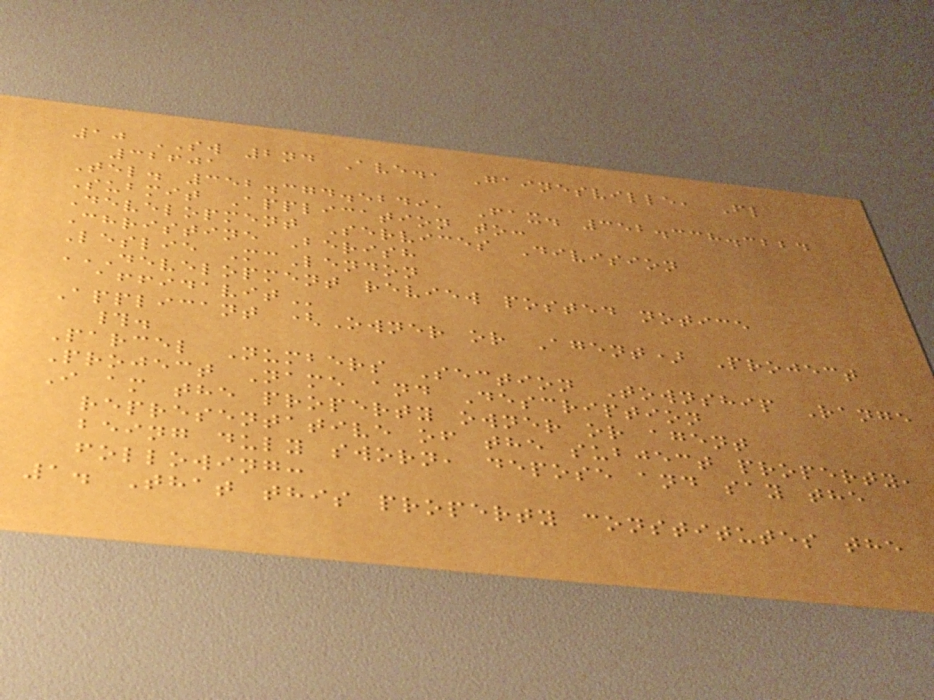10 SW 2nd Ave., Gainesville, Fl
32601
Tel. 352.374.5249, Fax. 352.338.3224
Submit Application to:
Development Services Division
Christine Berish
Leslie McLendon
DEVELOPMENT REVIEW POSTED NOTICE
AFFIDAVIT
Applicant (Owner or Agent) Project
#.
Parcel Numbers Section Township Range
Project Name and Description
I am the property owner or agent
representative of the subject property,
being duly sworn, depose and say the
following:
1. That this property constitutes the
